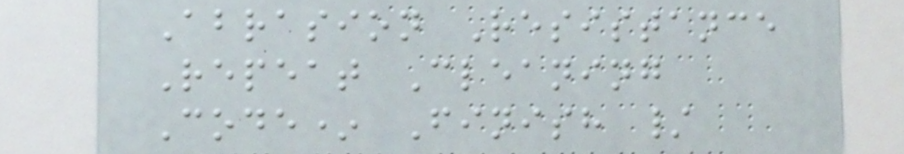Abrasion Resistance
Repeat Cleaning
Code* Finish /
